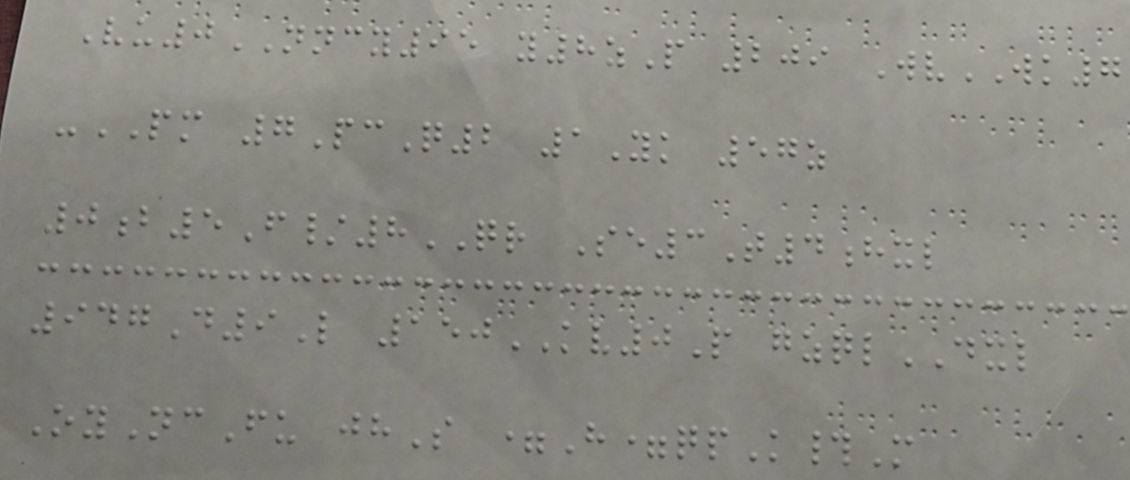Vu0NNCY95 y8zP 209 WvWK7
-PM 7PcQ2 1Yk 57z
0b5F/8QR Se3T4hxl
947D9L 150KV0P gzqlDXL
OyNcFu jhS =H=qpK#M
